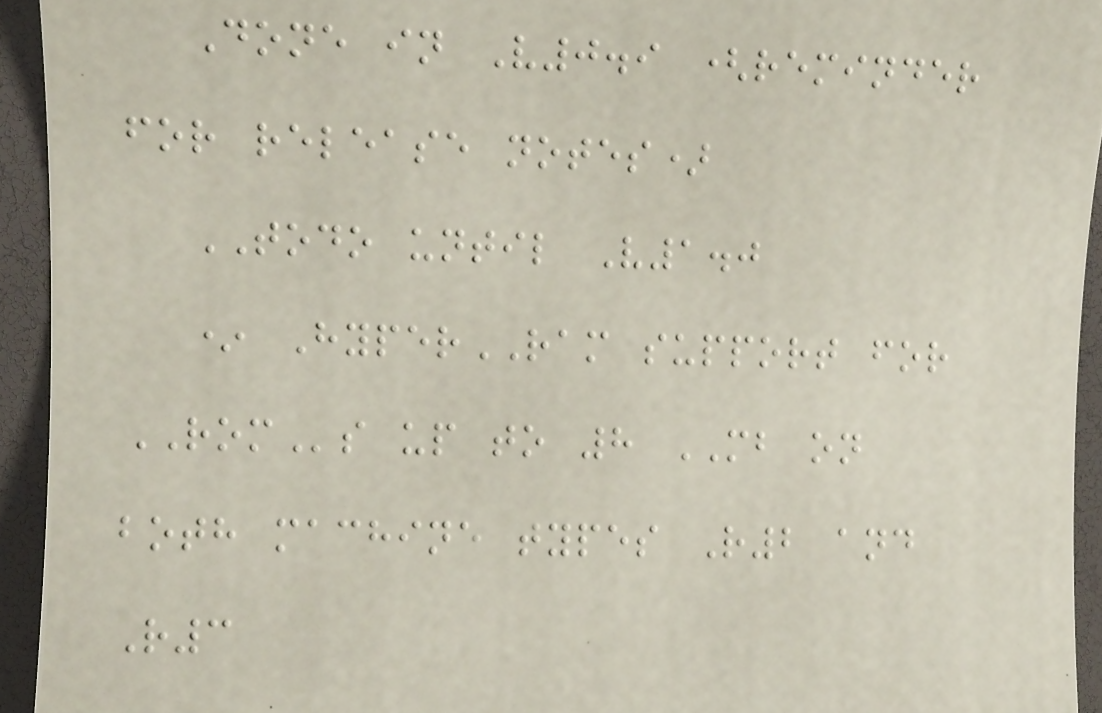Done in V0.9 (reminder
for release notes)
TODO until V1.0
* HyperRAM support for
ROMs up to 8 MB on
both machine types R2 and
R3
